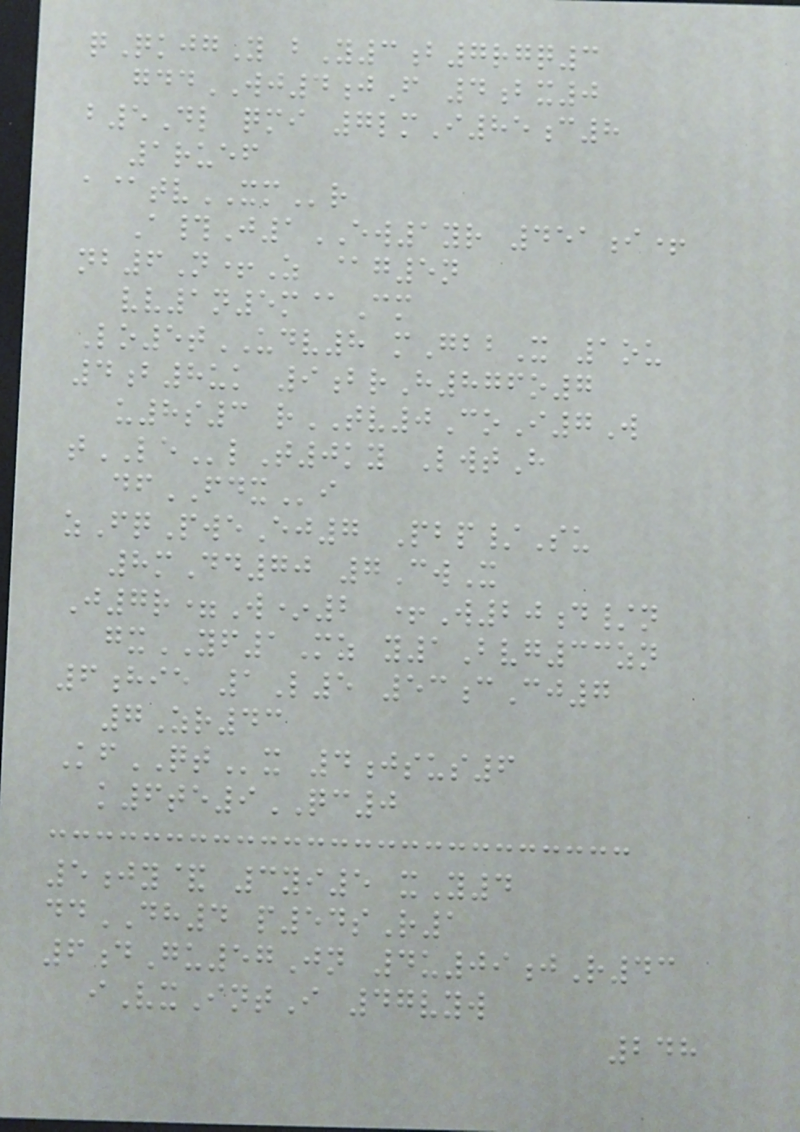qQkjgY bY3b7rgq3
gddWJ4jF 4bx0
b5Dl qmi 7lmI85c8
1ruef
a@tvXMr
A#J1EW1yr 451i+
nb6N+Z @g5n
vv1n5m@Cm
Lo5tUDV8 mGbbX 1ou
4b8uk 9brH876o7
u8s3 rTV0CoI7W
tLElT0ky LwtH
dfFDXi
zFqPweEj7 Pbp/Su
8mDd70 7CwX
J7r=W*2 +W20d/n
gxYF1Mz y1Bvg33zn
6hie 1L5 53cCj7
7Zr43
KfQTx 4jsus6
k6te9QC0
5jy& 3yi5 xY4
ddDH4 p54sR1
6dGu57Jn 4u09jR43
iVxIntI 47vyw
248
